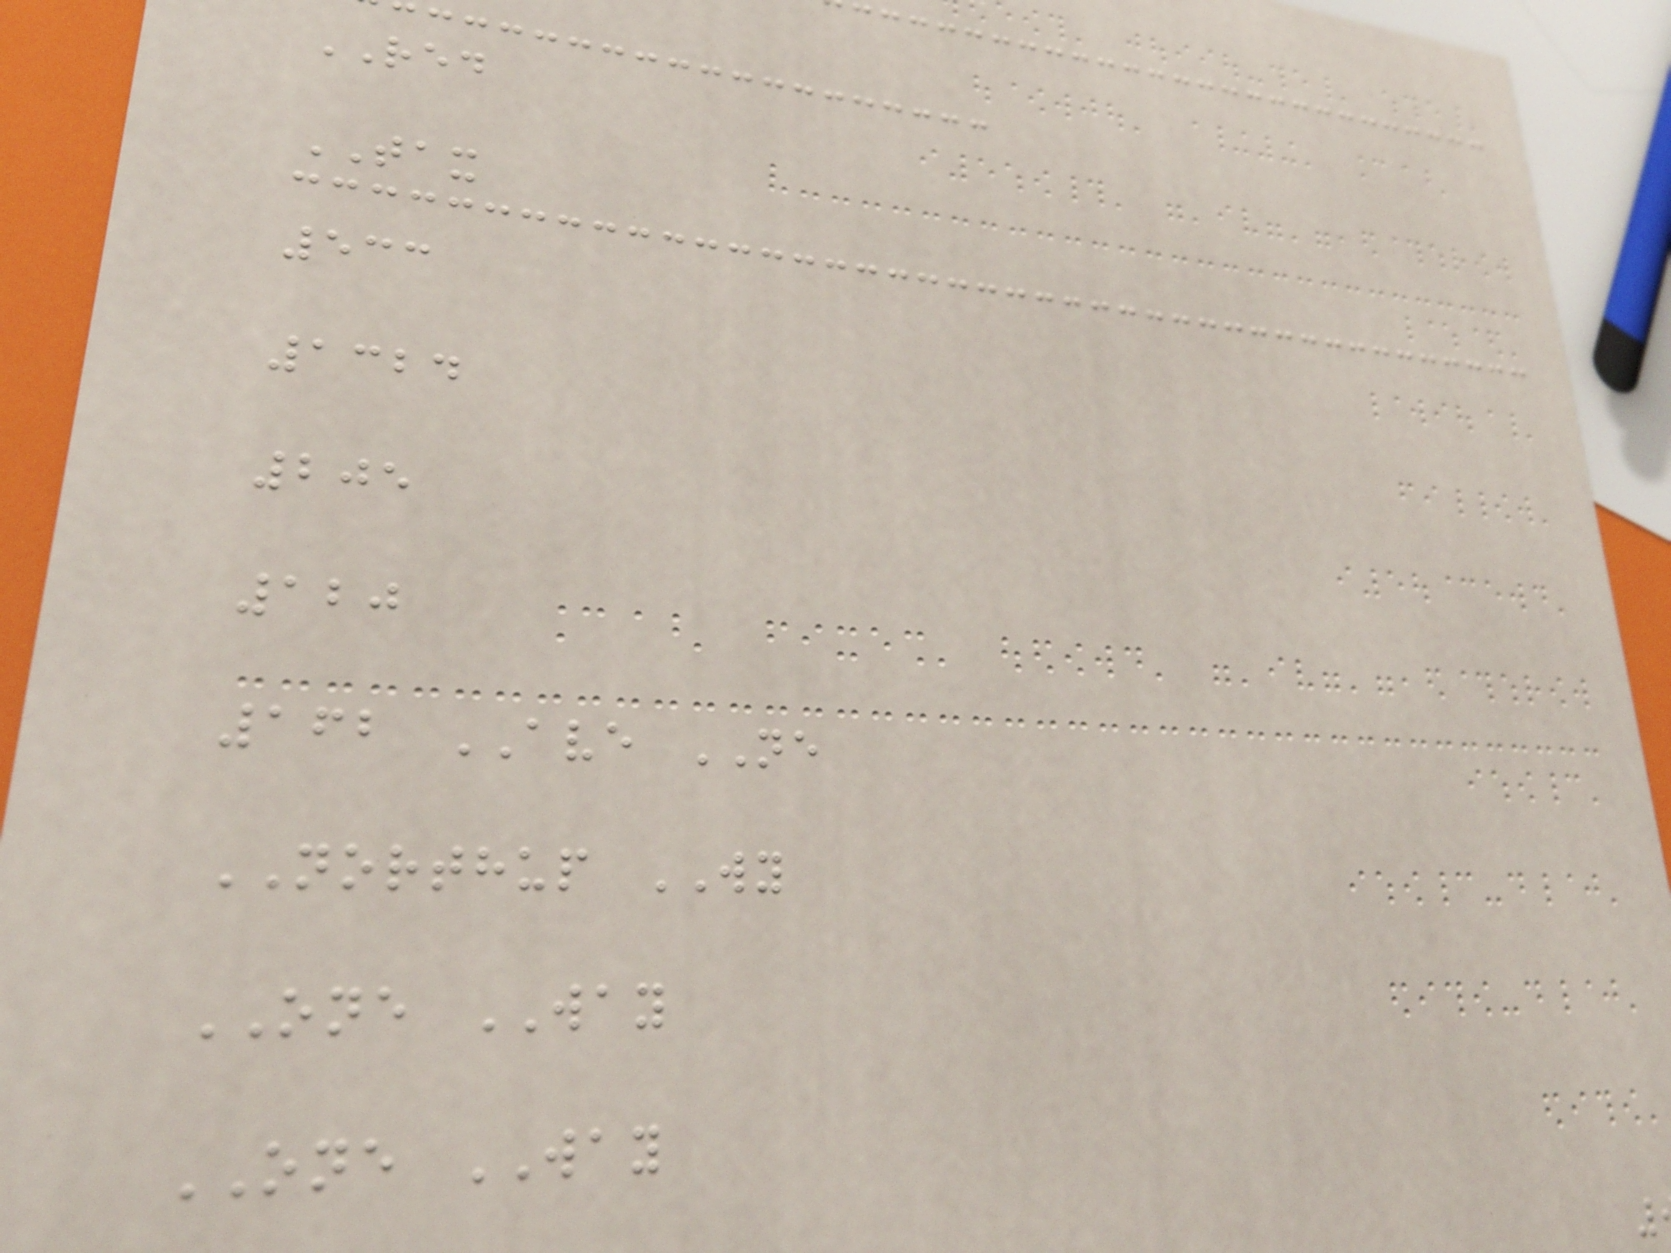RED
TAX
533
1324
205
120
162 AVE NE
NORTHUP WY
ONE WAY
ONE WAY
